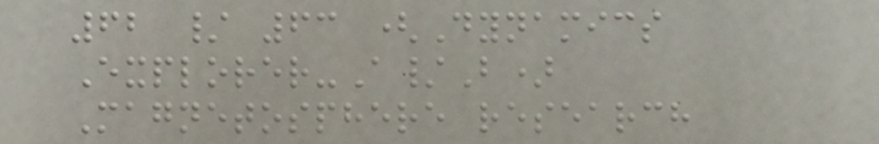62 / 63 (Dynamics
Explorer-A/B)
Magnetosphere research
